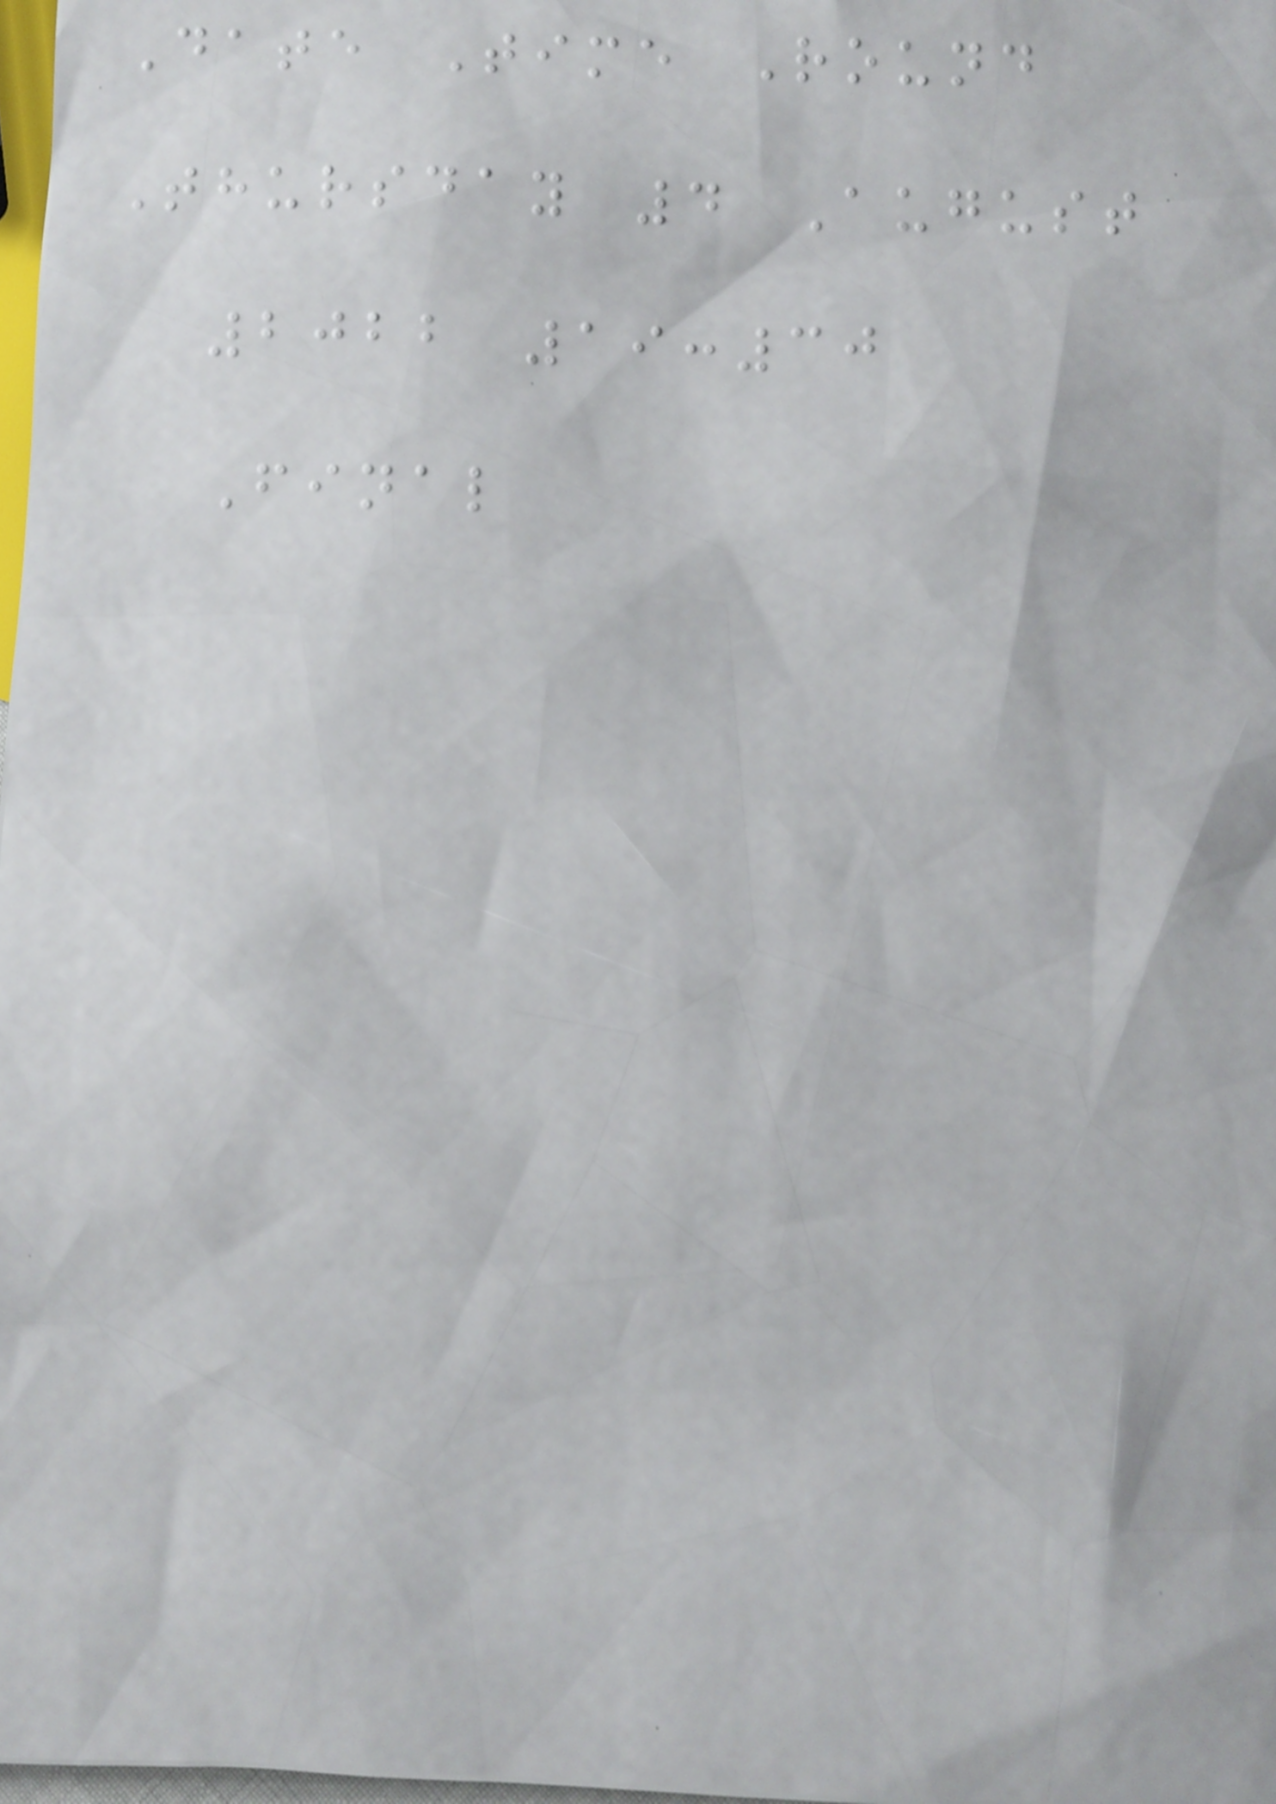Date Time Round
Thursday 4 August
2022 19:30
Final
